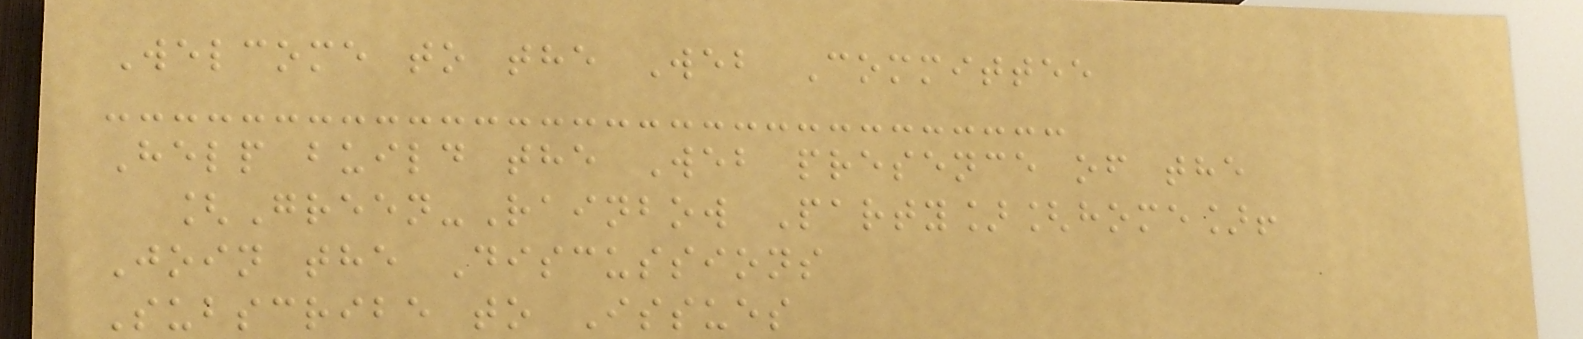Welcome to the Web Committee
Help build the Web presence of the
[Green-Rainbow Party][home]!
Join the Discussions
Subscribe to Issues
